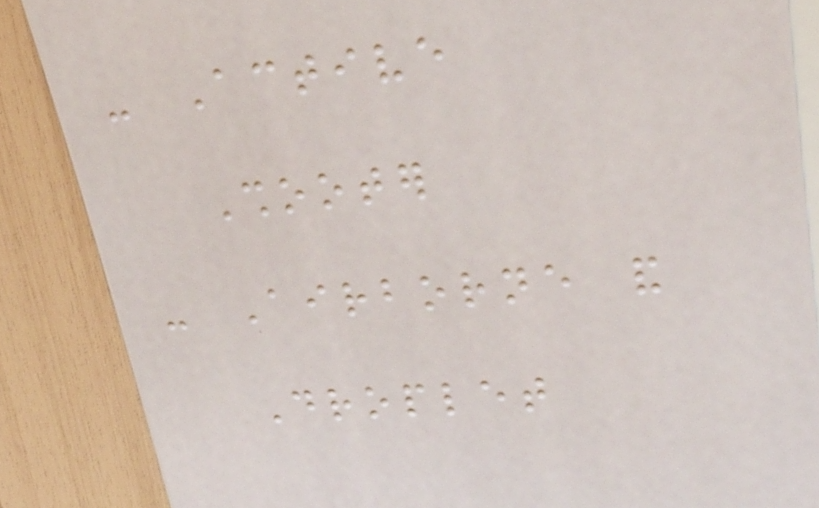- Active
Shooter
- Airborne and
Droplet
